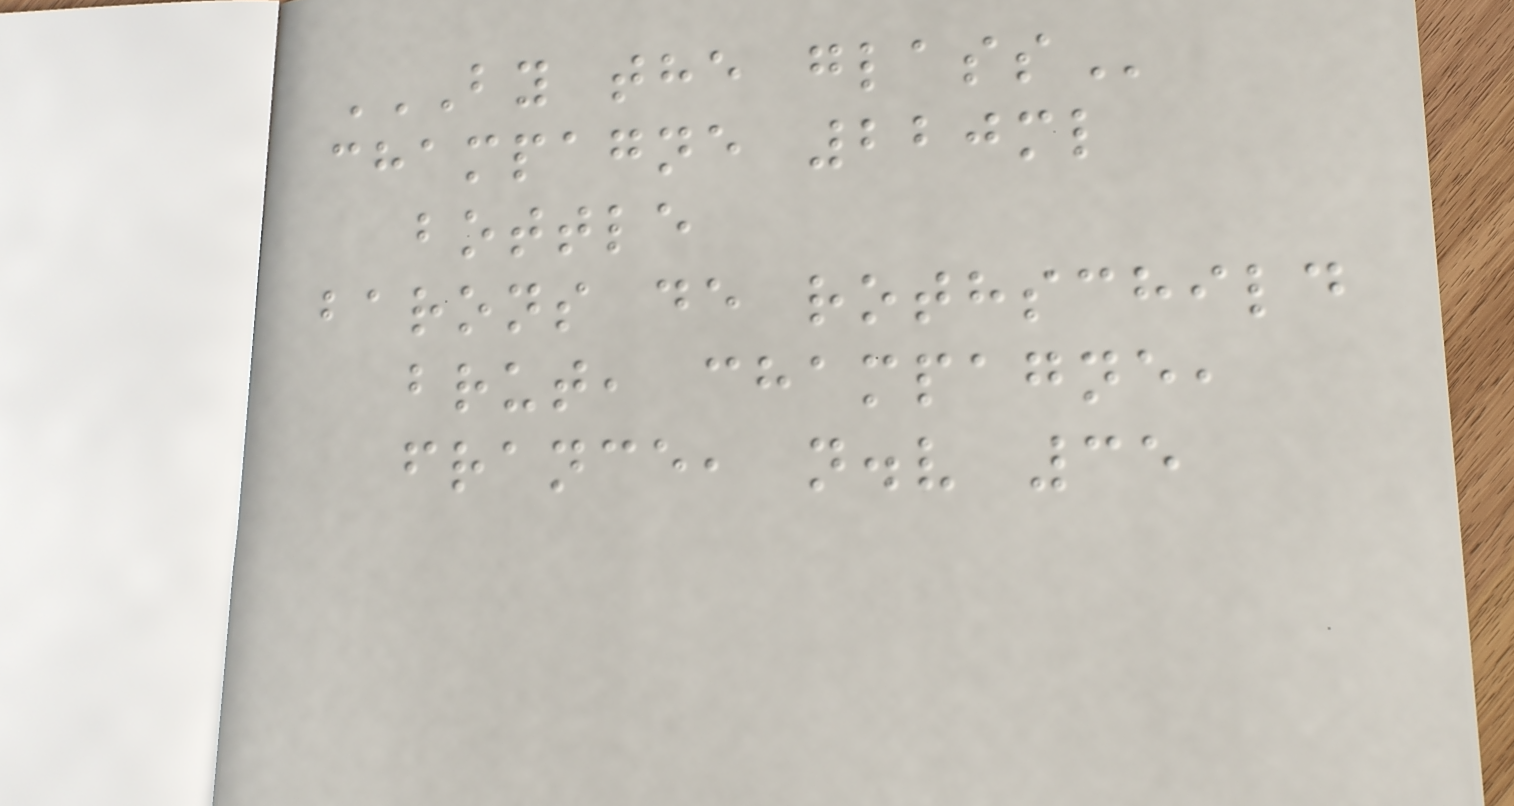BY THE GLASS
champagne 220ml
bottle
barons de rothschild
brut, champagne,
france, n.v 35
